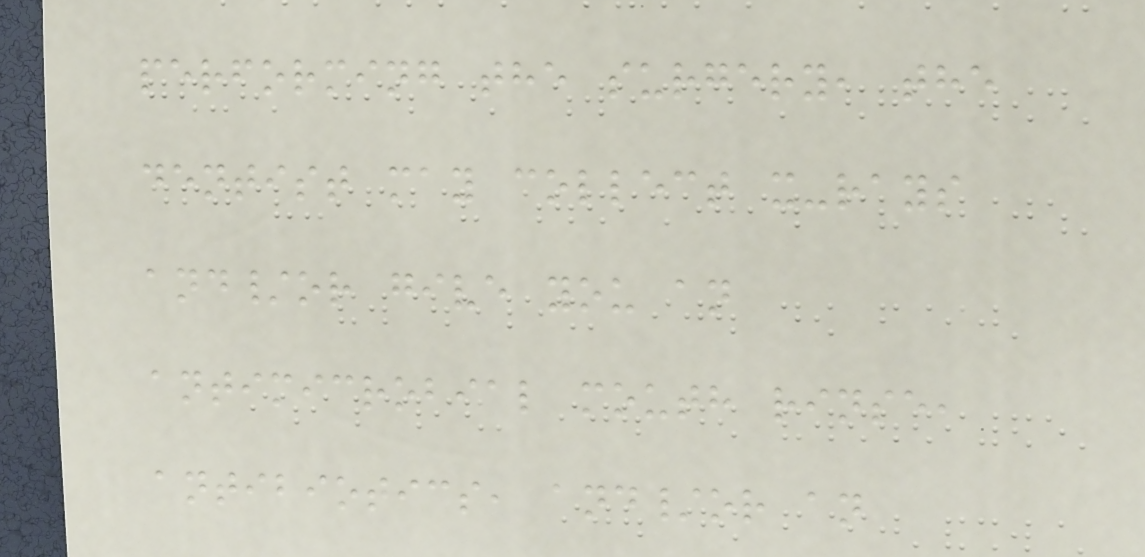performing the surgery, the
dentist may collect x-rays
and/or give you an
antimicrobial mouth rinse,
antibiotics, and/or an
